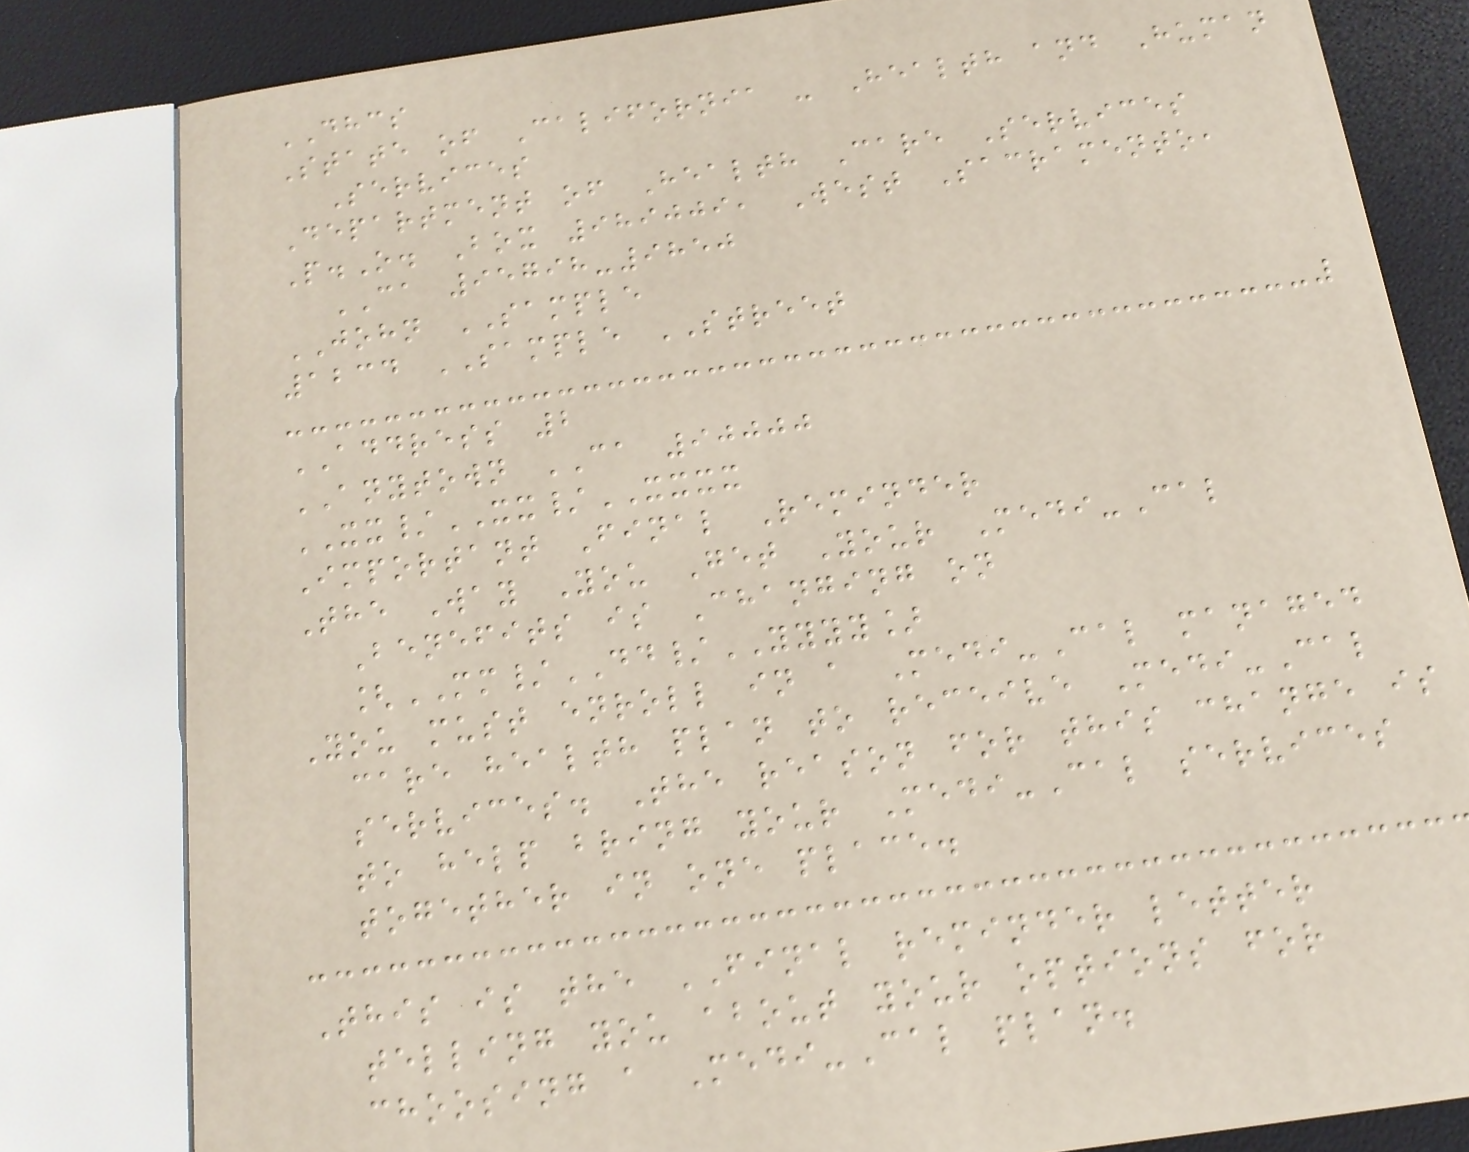DHCS
State of California - Health and Human
Services
Department of Health Care Services
P.O. Box 989009, West Sacramento,
CA 95798-9850
JOHN SAMPLE
1234 SAMPLE STREET
ADDRESS 2
ANYTOWN CA 90000
XX/XX/XXXX
Important Final Reminder
The Way You Get Your Medi-Cal
Benefits is Changing on
[MM/DD/YYYY]
You must enroll in a Medi-Cal managed
care health plan to receive Medi-Cal
services. The reason for this change is
to help bring your Medi-Cal services
together in one place.
This is the FINAL reminder letter
telling you about your options for
choosing a Medi-Cal plan.
